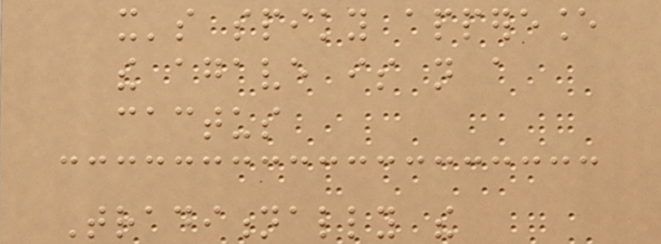it's spiky appereance
the agave is not a
cactus
Traditionally the
